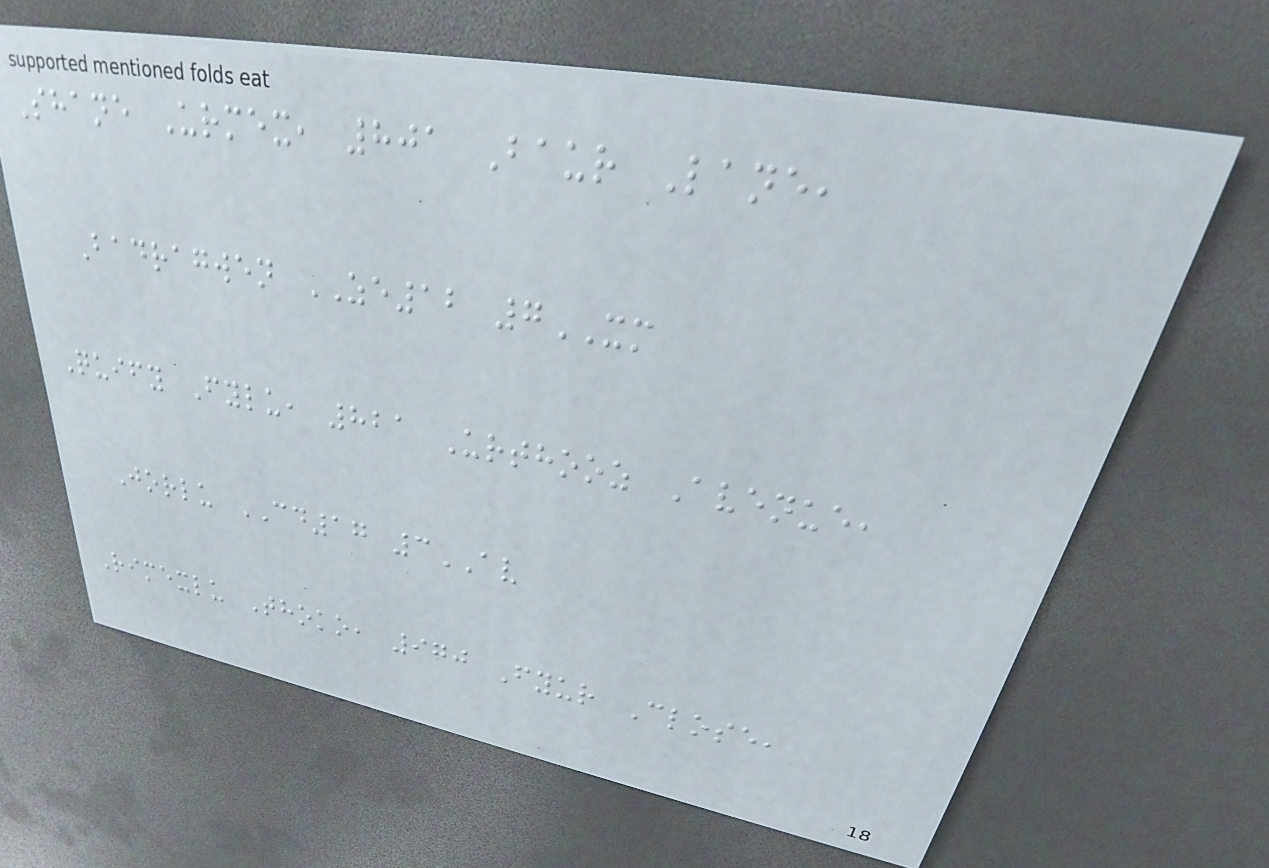Shane Urmex, 801 Baur Lane,
Badragwen ZE12 7XM
Quify Fylu, 821 Urthooz Avenue,
Jorlu CD17 3AV
Rimexlu Thoko, 970 Fyur Close,
